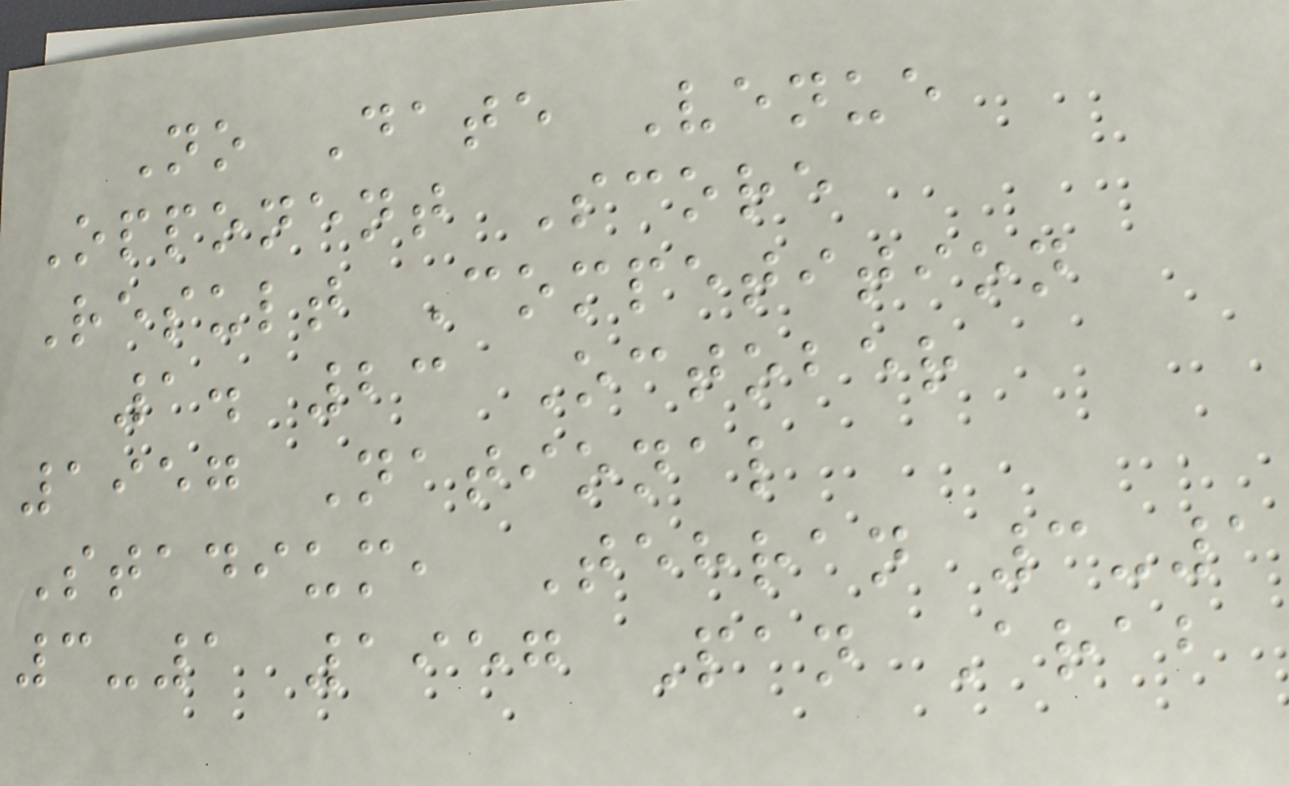No Date Venue
Opponent Score
Result Competition
1. 23 October
1957 National
Stadium, Tehran 3-1
3-1 1957 Pan Arab
